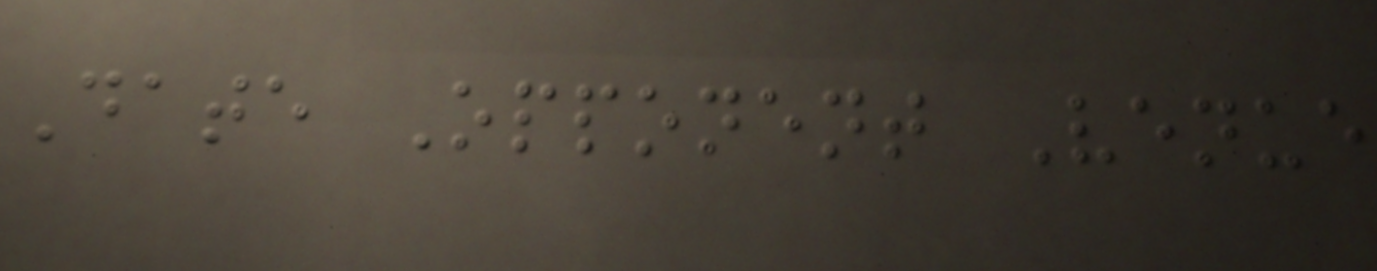Date Opponent Venue
